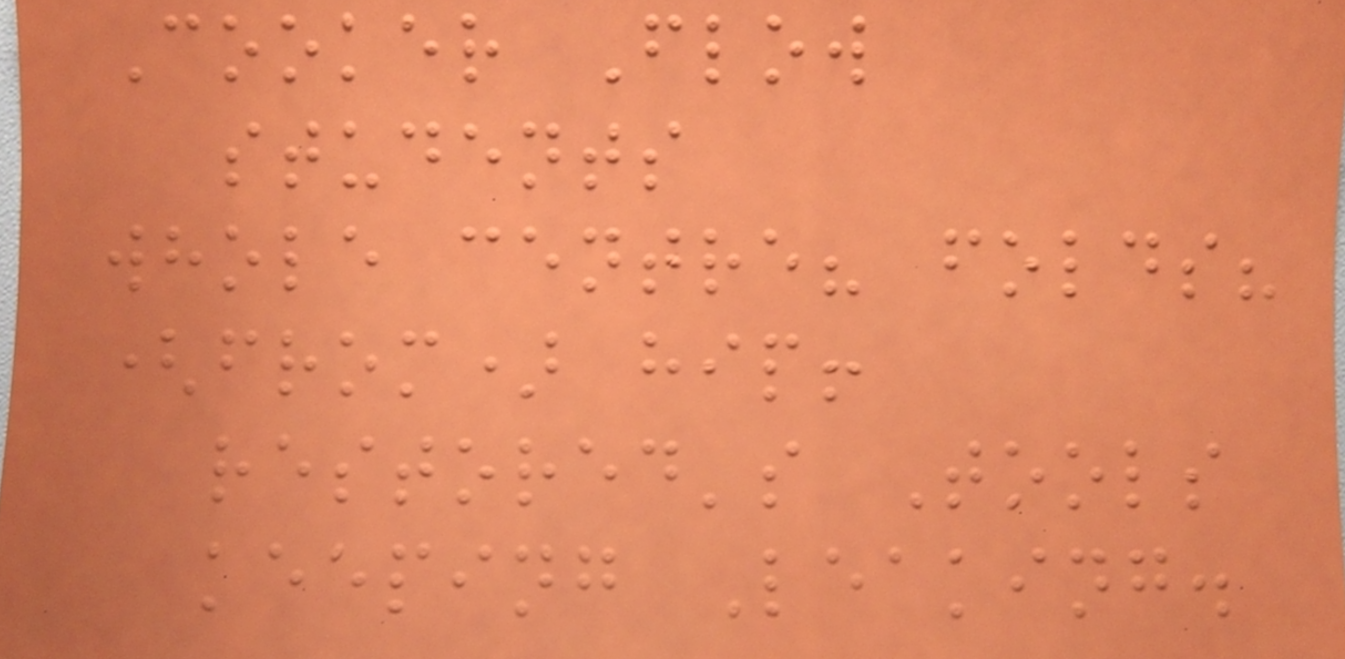Cooker Flow
students
whole centre? folds?
(from) hip!
restored's Tools
keeping Leaking.
